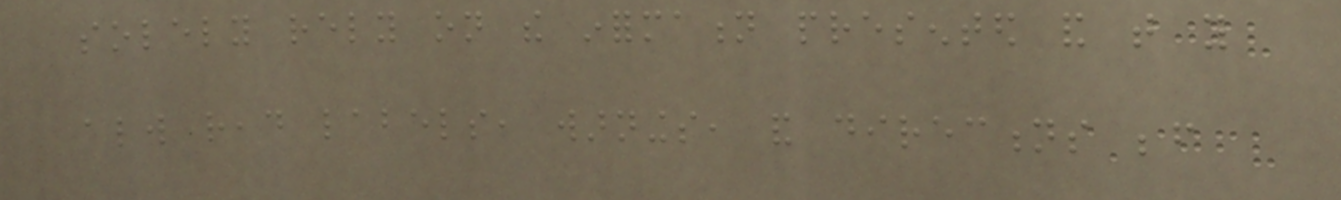solely rely on the information presented and that you
always read labels, warnings, and directions before
